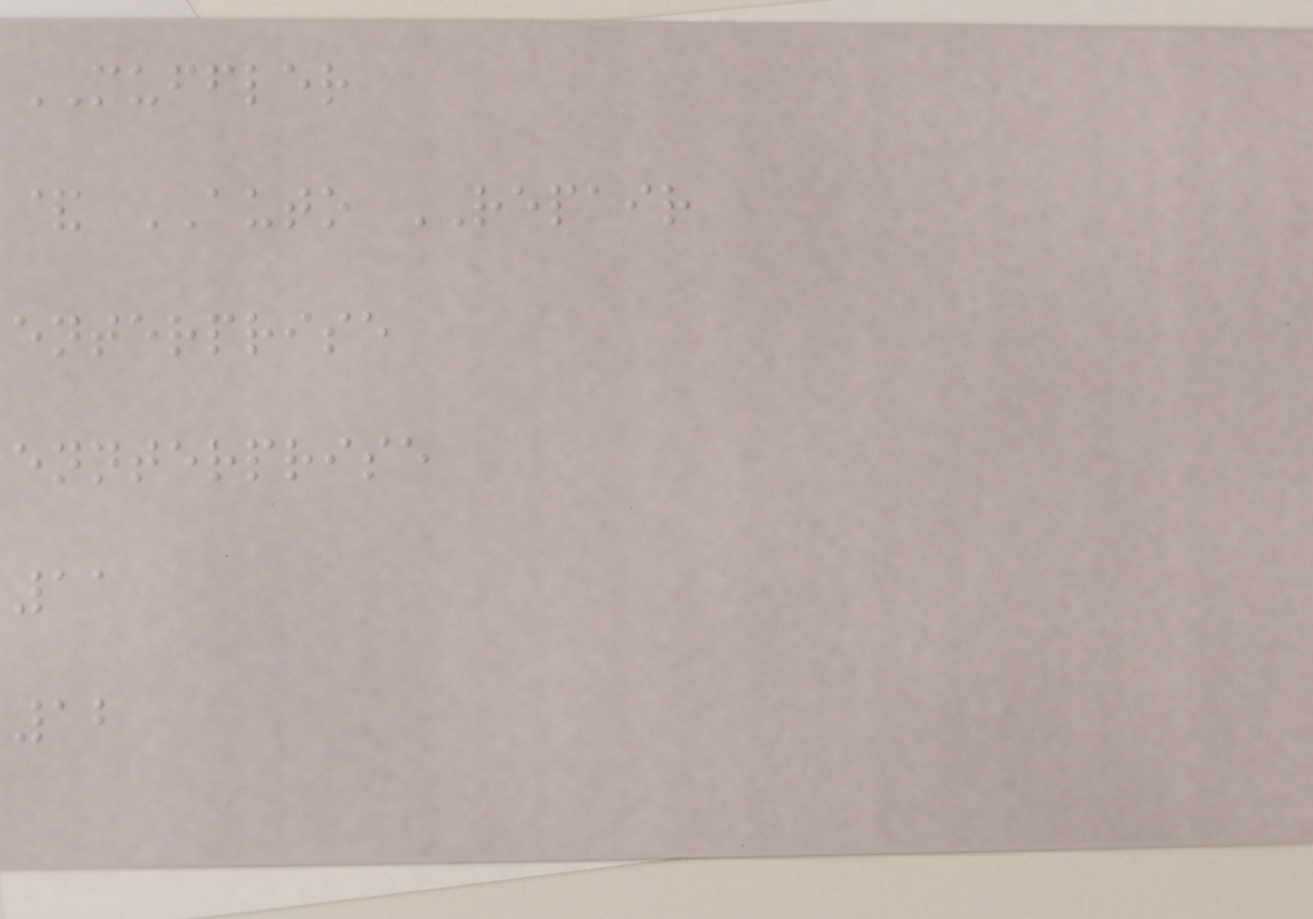MUFFLER
& AUTO REPAIR
enterprise
ennterprise
11
12
